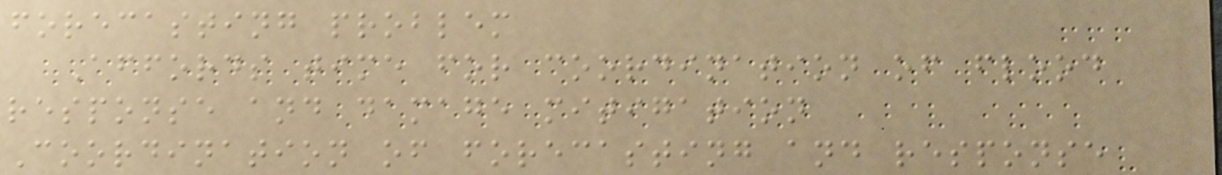forecasting problem
Affords time for coordination of flood
response and damage mitigation
Coordination of forecasting and response
